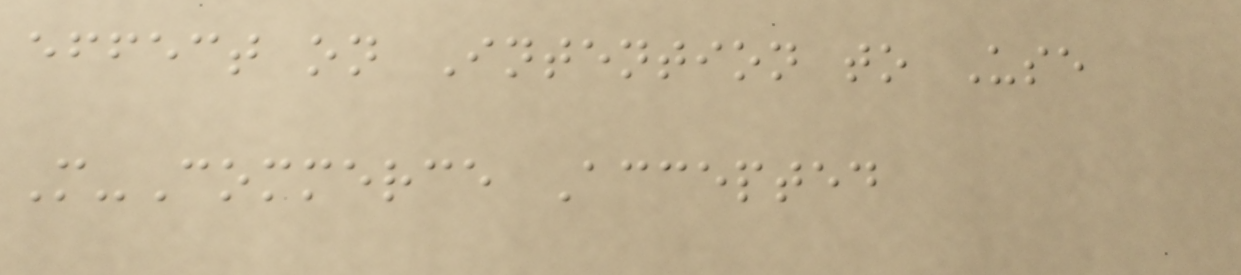effect on Intention to Use
M-Commerce Accepted
